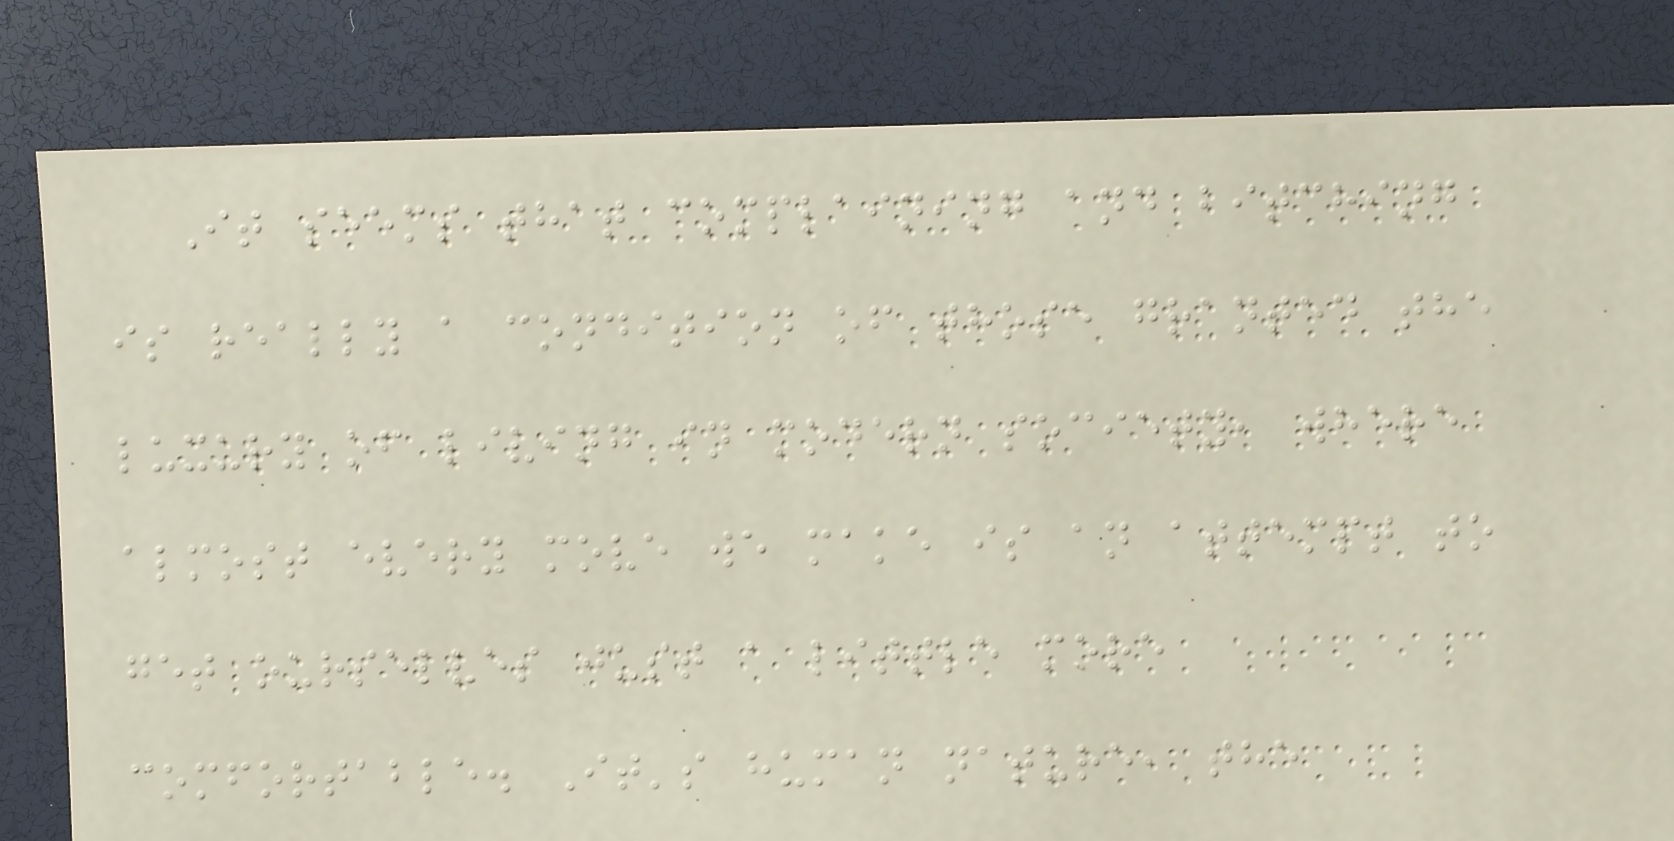It seems that complaining and bitching
is really a condition of those granted the
luxury of living in modern society, where
almost every move we make is an attempt to
get ourselves just a little more
comfortable. It's human nature, the
